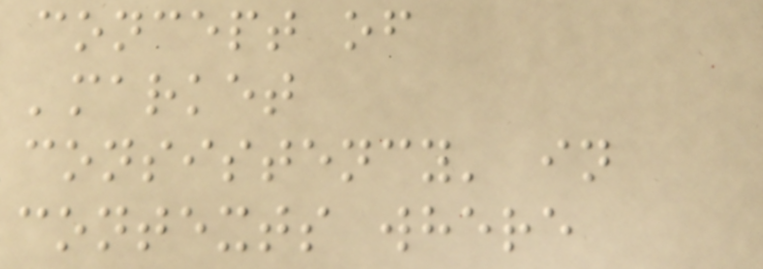concept of
'market
consistency' in
contexts where
